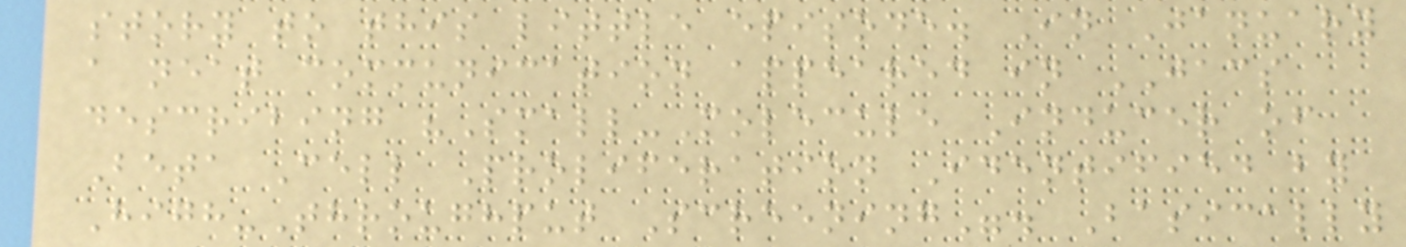story to this little episode. In January
a neat communication appeared in JACS
describing "Small-Molecule Inducer of
Beta Cell Proliferation Identified by
High-Throughput Screening". Basically
